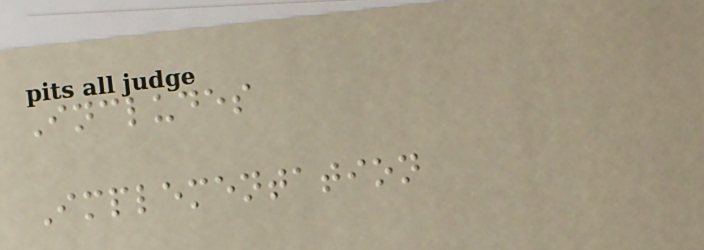Includes
Implementation
